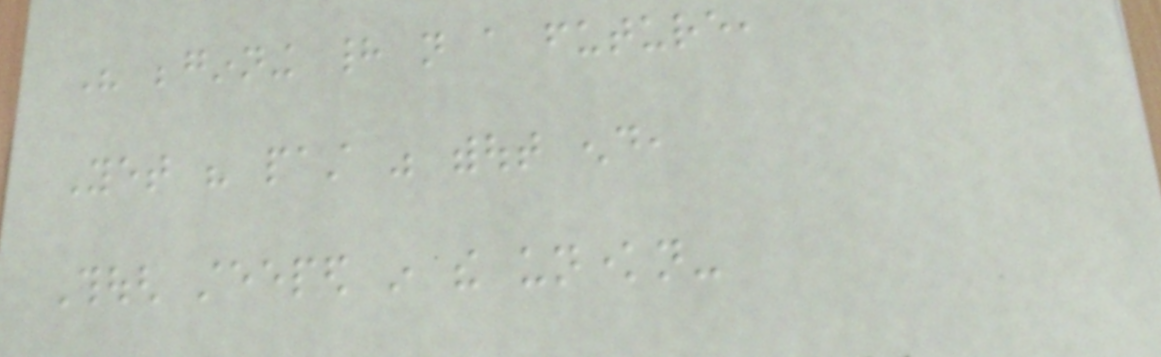His beginning had not a future,
Yet his past was without end,
Though steeped in the unknown-
